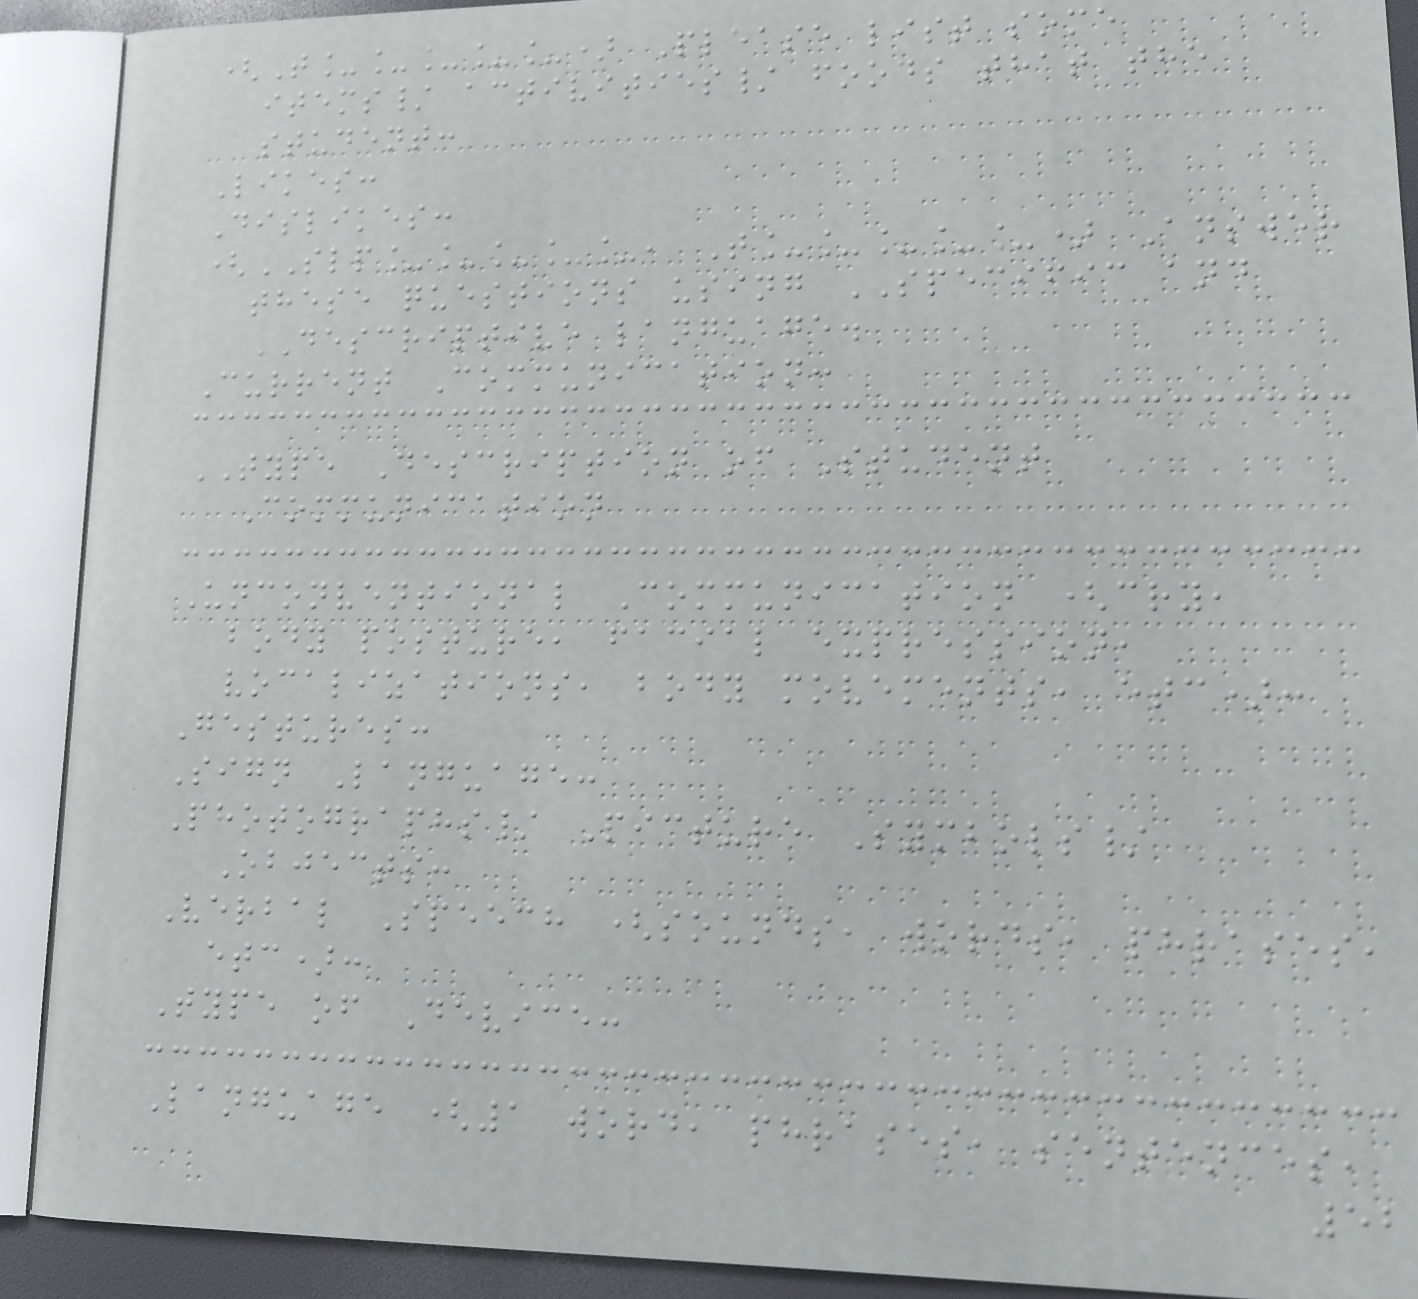(T_____) Please list some
items/ activities/ foods that the
student:
Likes:
Dislikes:
(SLP_____, T_____) Answer
these questions using SPECIFIC and
DESCRIPTIVE language.
Current Communication:
TYPE Description of Student
Communication
Unconventional Communication (cry,
body posture, facial expression,
vocalizations, body movements, etc):
Gestures:
Sign Language:
Photographs/ Picture Symbols/
Objects:
Verbal Speech (sounds, words, phrases,
etc):
Type of Device:
Language (1 word, phrases, sentences,
52
